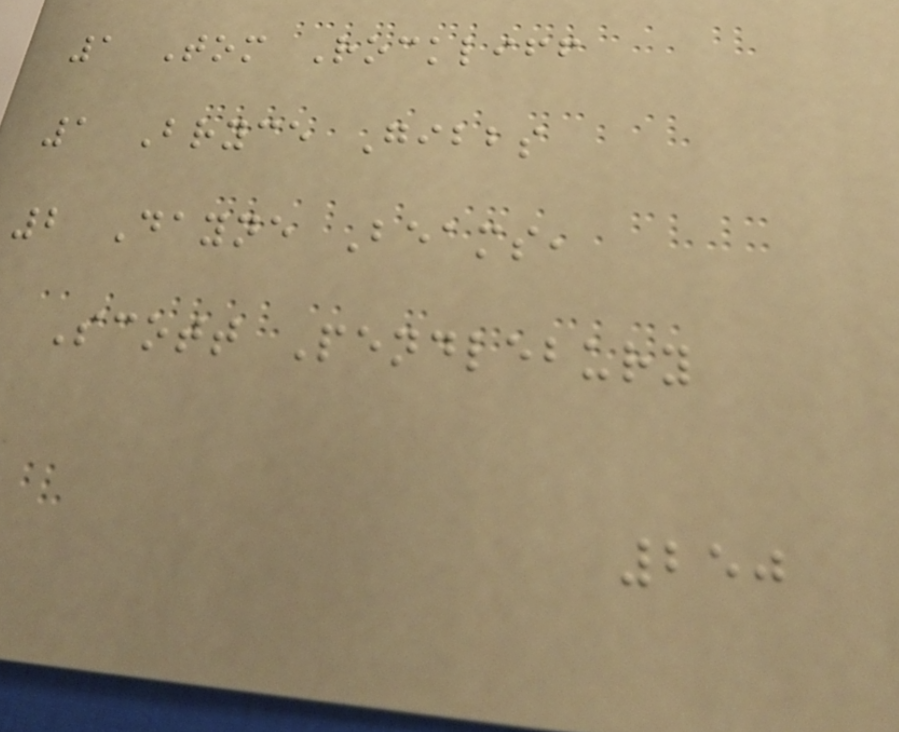1 Tom Rockliff
1 Bryce Gibbs
2 Dayne Beams,
Scott Pendlebury
250
